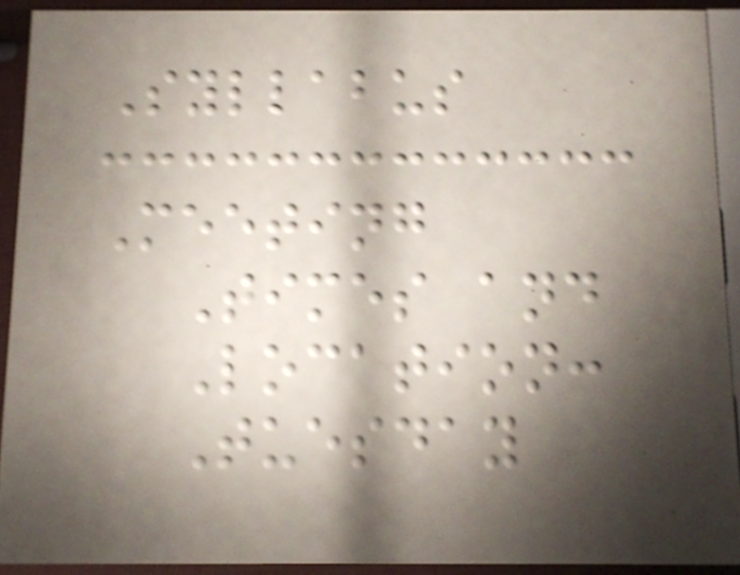Syllabus
Meeting
Times and
Location:
Tuesday
